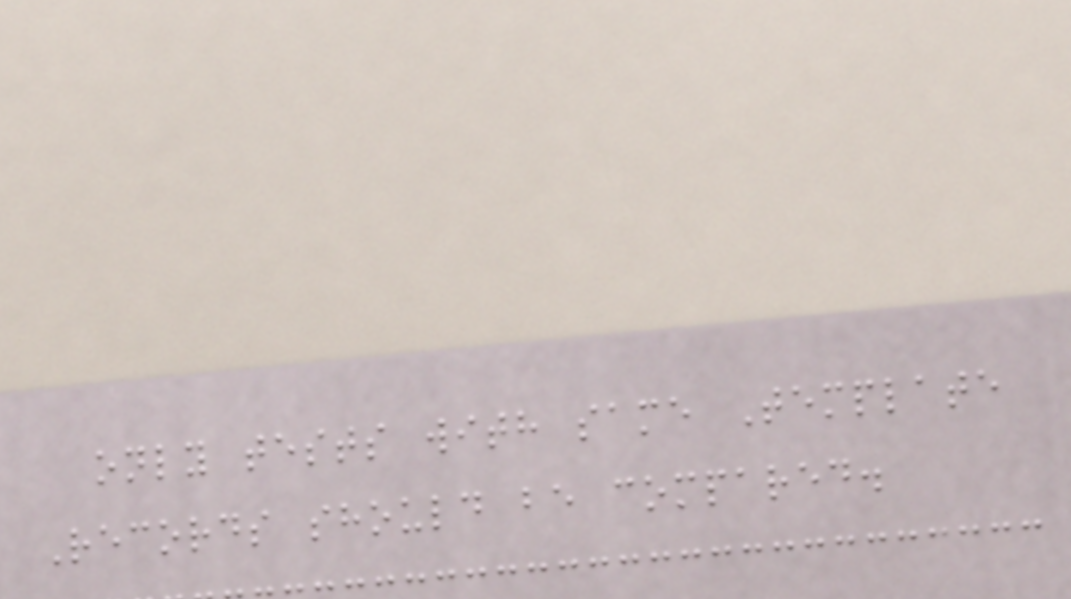only tests with same Template
Records should be compared.
